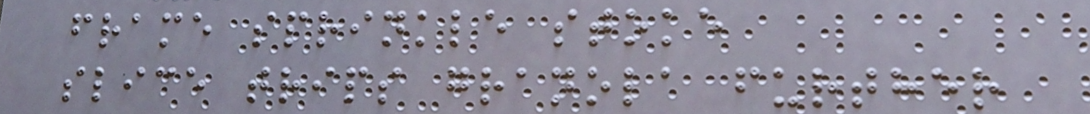frame sprinkle stoke
slice trips granola further
